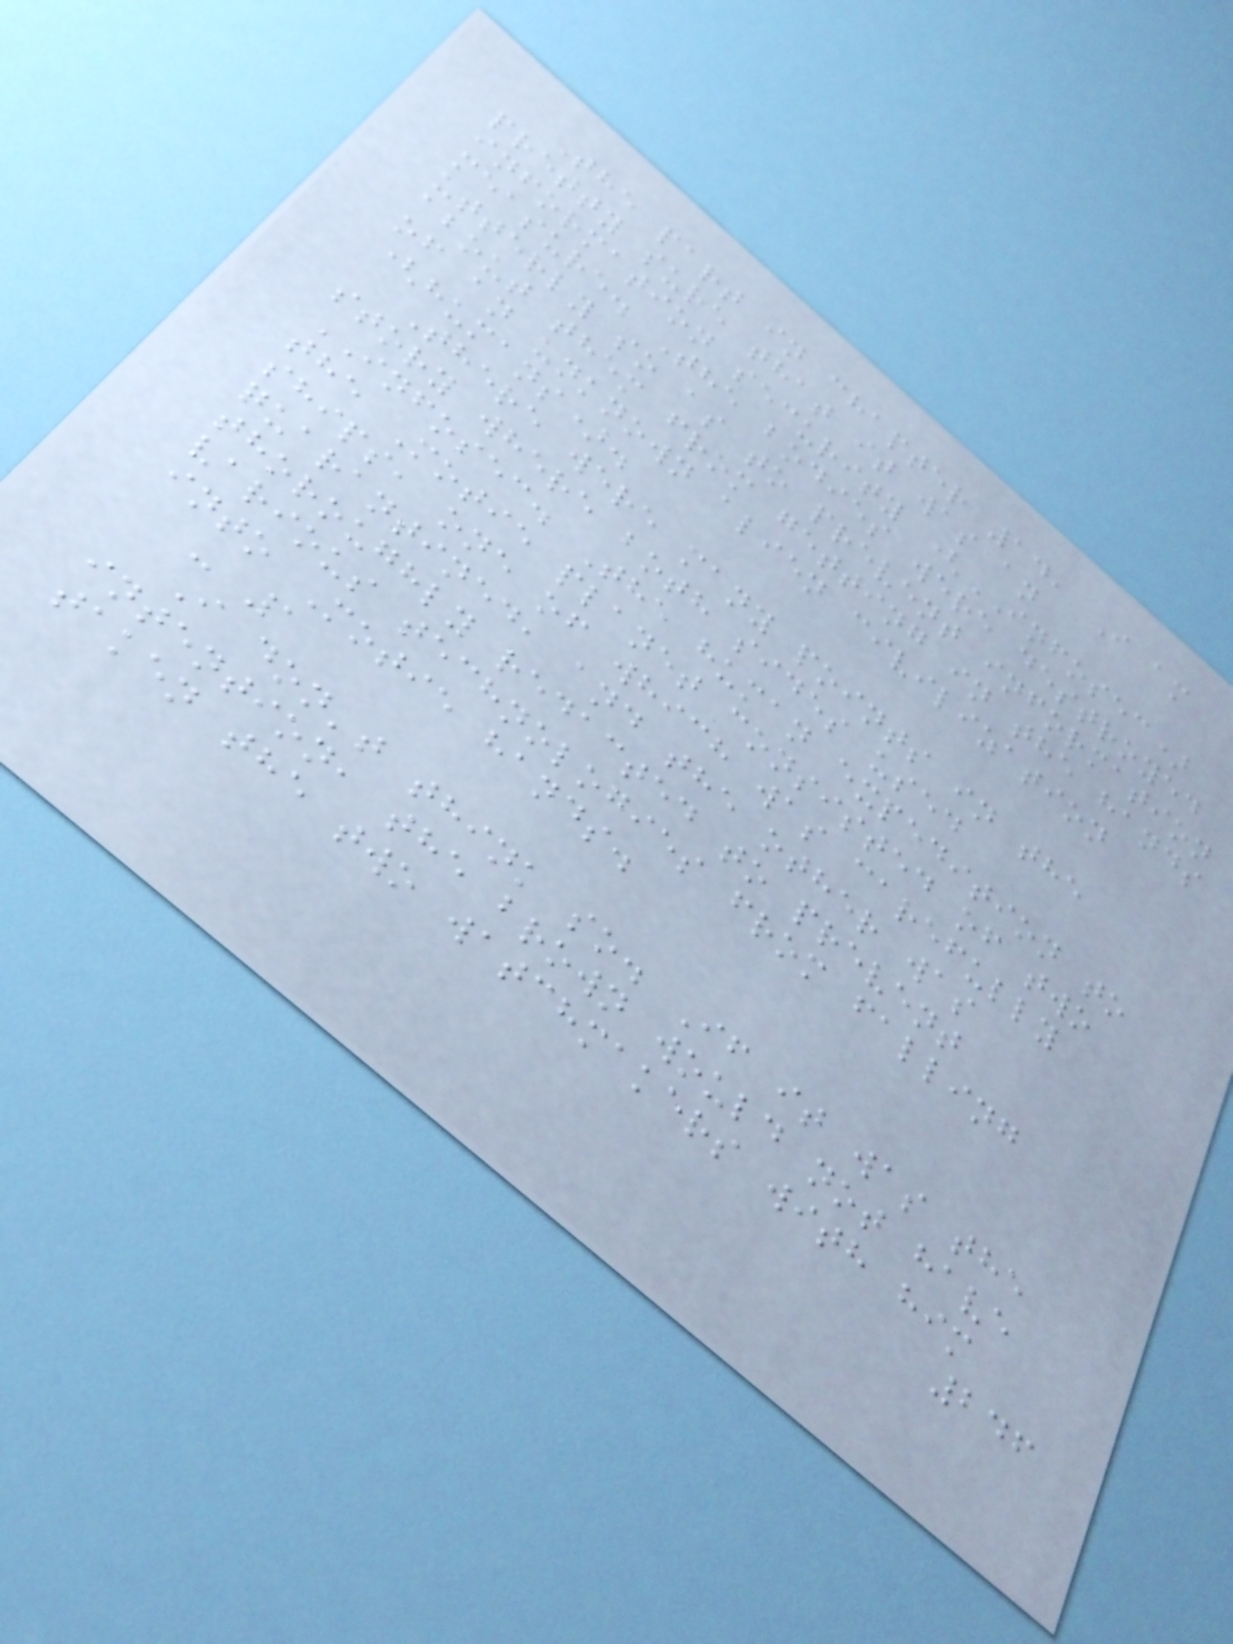The part in chapter 14, I am
pretty sure that it was an
information security (INFOSEC)
measure. The bodies were destroyed
utterly so as to prevent information
about them from getting in the hands
of an unknown alien civilization
(humans).
There were many points in the
story where both sides used
INFOSEC. The human expedition to
the Motie planet consisted of two
ships, one of which was carefully
quarantined, and the other was
thoroughly redacted to prevent
various technologies from falling
into Motie hands.
- 1
I don't think so. If it was the
intention, the brown would not have
taken the two watchmakers with him
246
